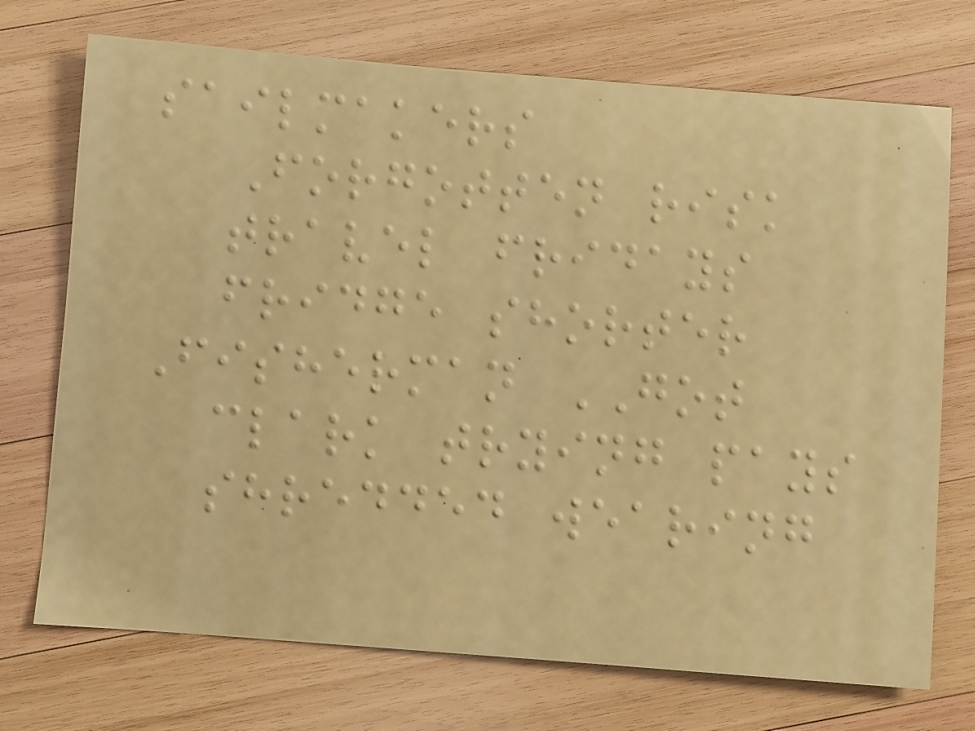sailmakers
Forgotten risk
travel fridays
fridge shorter
Fisherman GOT
clark trying pays
shredded wearing
